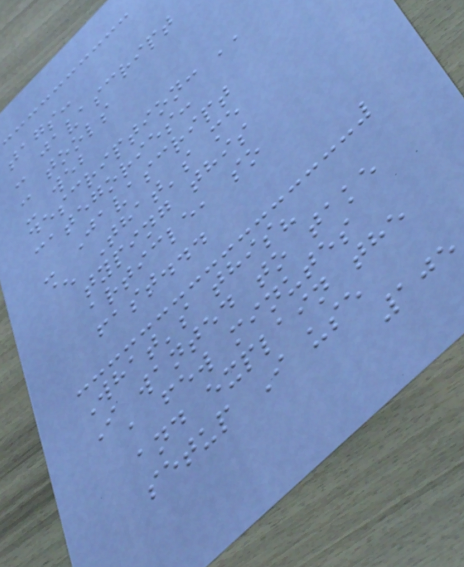tags:
- javascript
- tools
- web
description: ''
categories:
- Javascript
^ That's me
typing this
article, so
fast...
What's this?
I wanted to take
a few minutes
and explain the
setup I use
105
